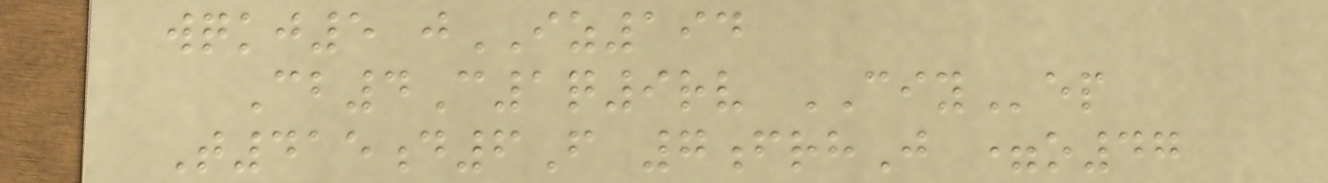wqkj5 jIZ194
Cb4C1q9rv CIYep
T415d6F 7frhJ =o47
